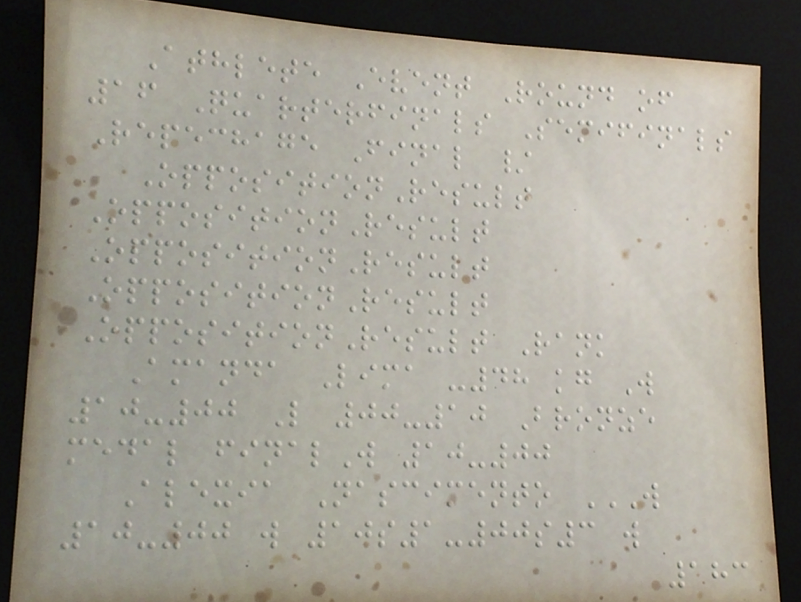Athlete Event Round of
16 Quarterfinals Semifinals
Repechage Final /
OppositionResult
OppositionResult
OppositionResult
OppositionResult
OppositionResult Rank
Amanda Lima -48 kg W
10-00 L 00-10 Bronze
medal finalW 10-00
Alexia Nascimento W
10-00 W 10S1-00S3 W
183
